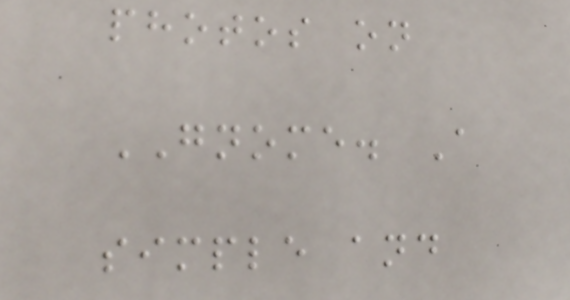photos on
GNOME. A
simple and
